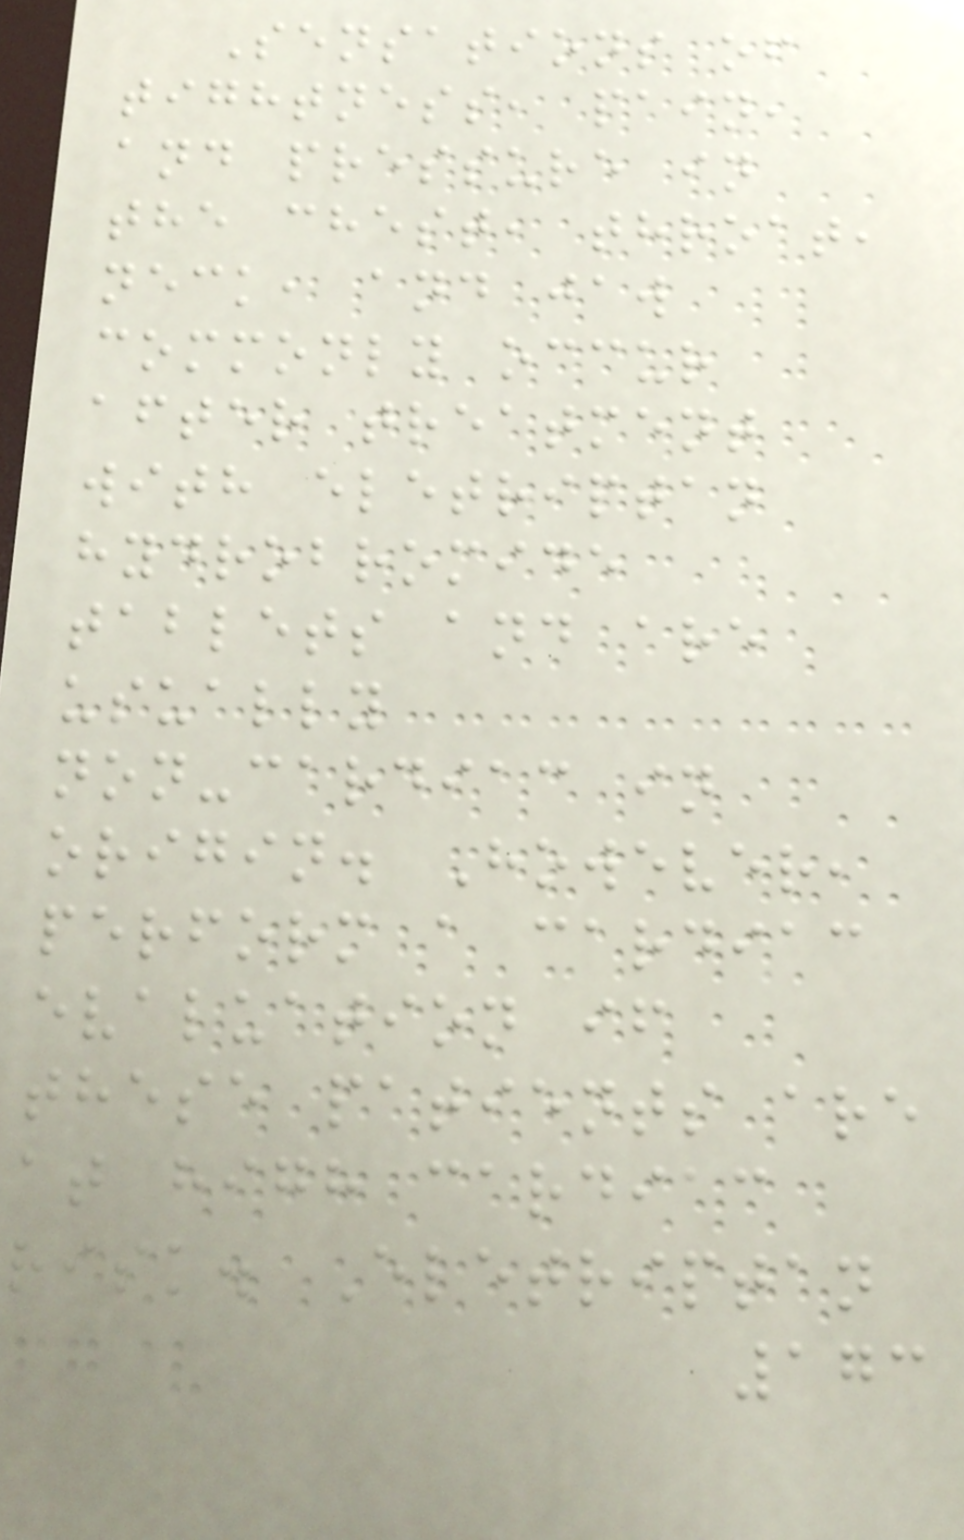Sensations of
tightness, pain,
and pressure in
the chest, throat,
neck, and jaw
commonly occur
after treatment
with eletriptan
hydrobromide
tablets and are
usually
non-cardiac in
origin. However,
perform a cardiac
evaluation if
these patients are
at high cardiac
risk. Eletriptan
173
